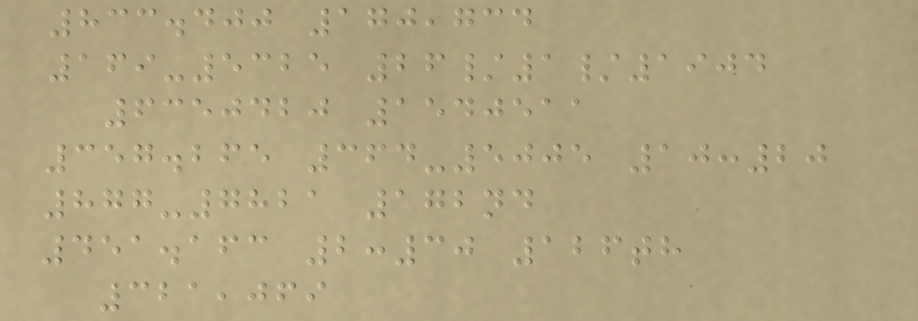833.400 170,734
169-5325 26/1/1904
6350420 1540511
357.265 364-5005 10:20
877-7821 172nd
451.163 2:30 126th
321,069
